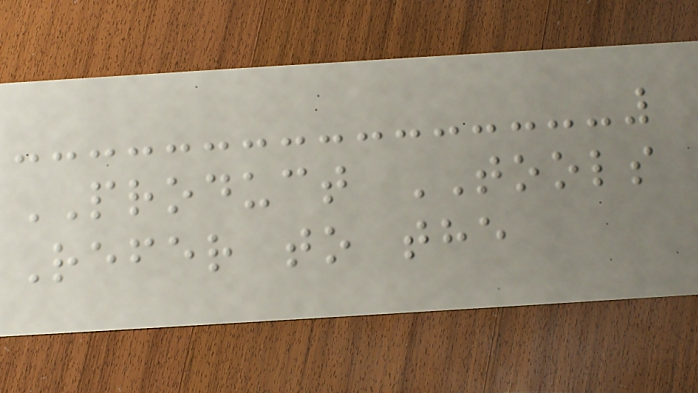PRODUCT TOOLS
Refer to the
